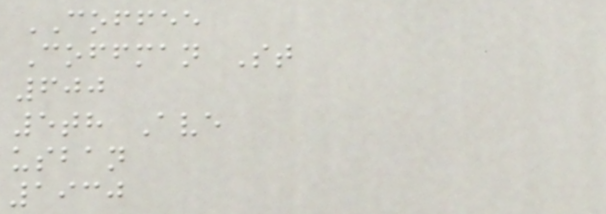COFFEE
Coffman St
600
5th Ave
usban
1930
